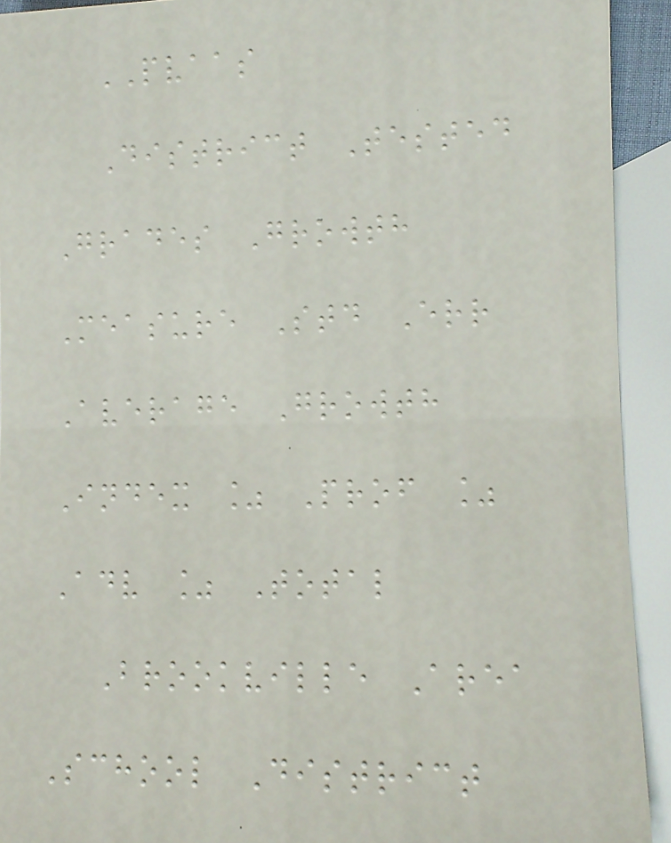PVAAS
District Tested
Grades Growth
Measure Std Err
Average Growth
Index % Prof %
Adv % Total
Brookville Area
School District
